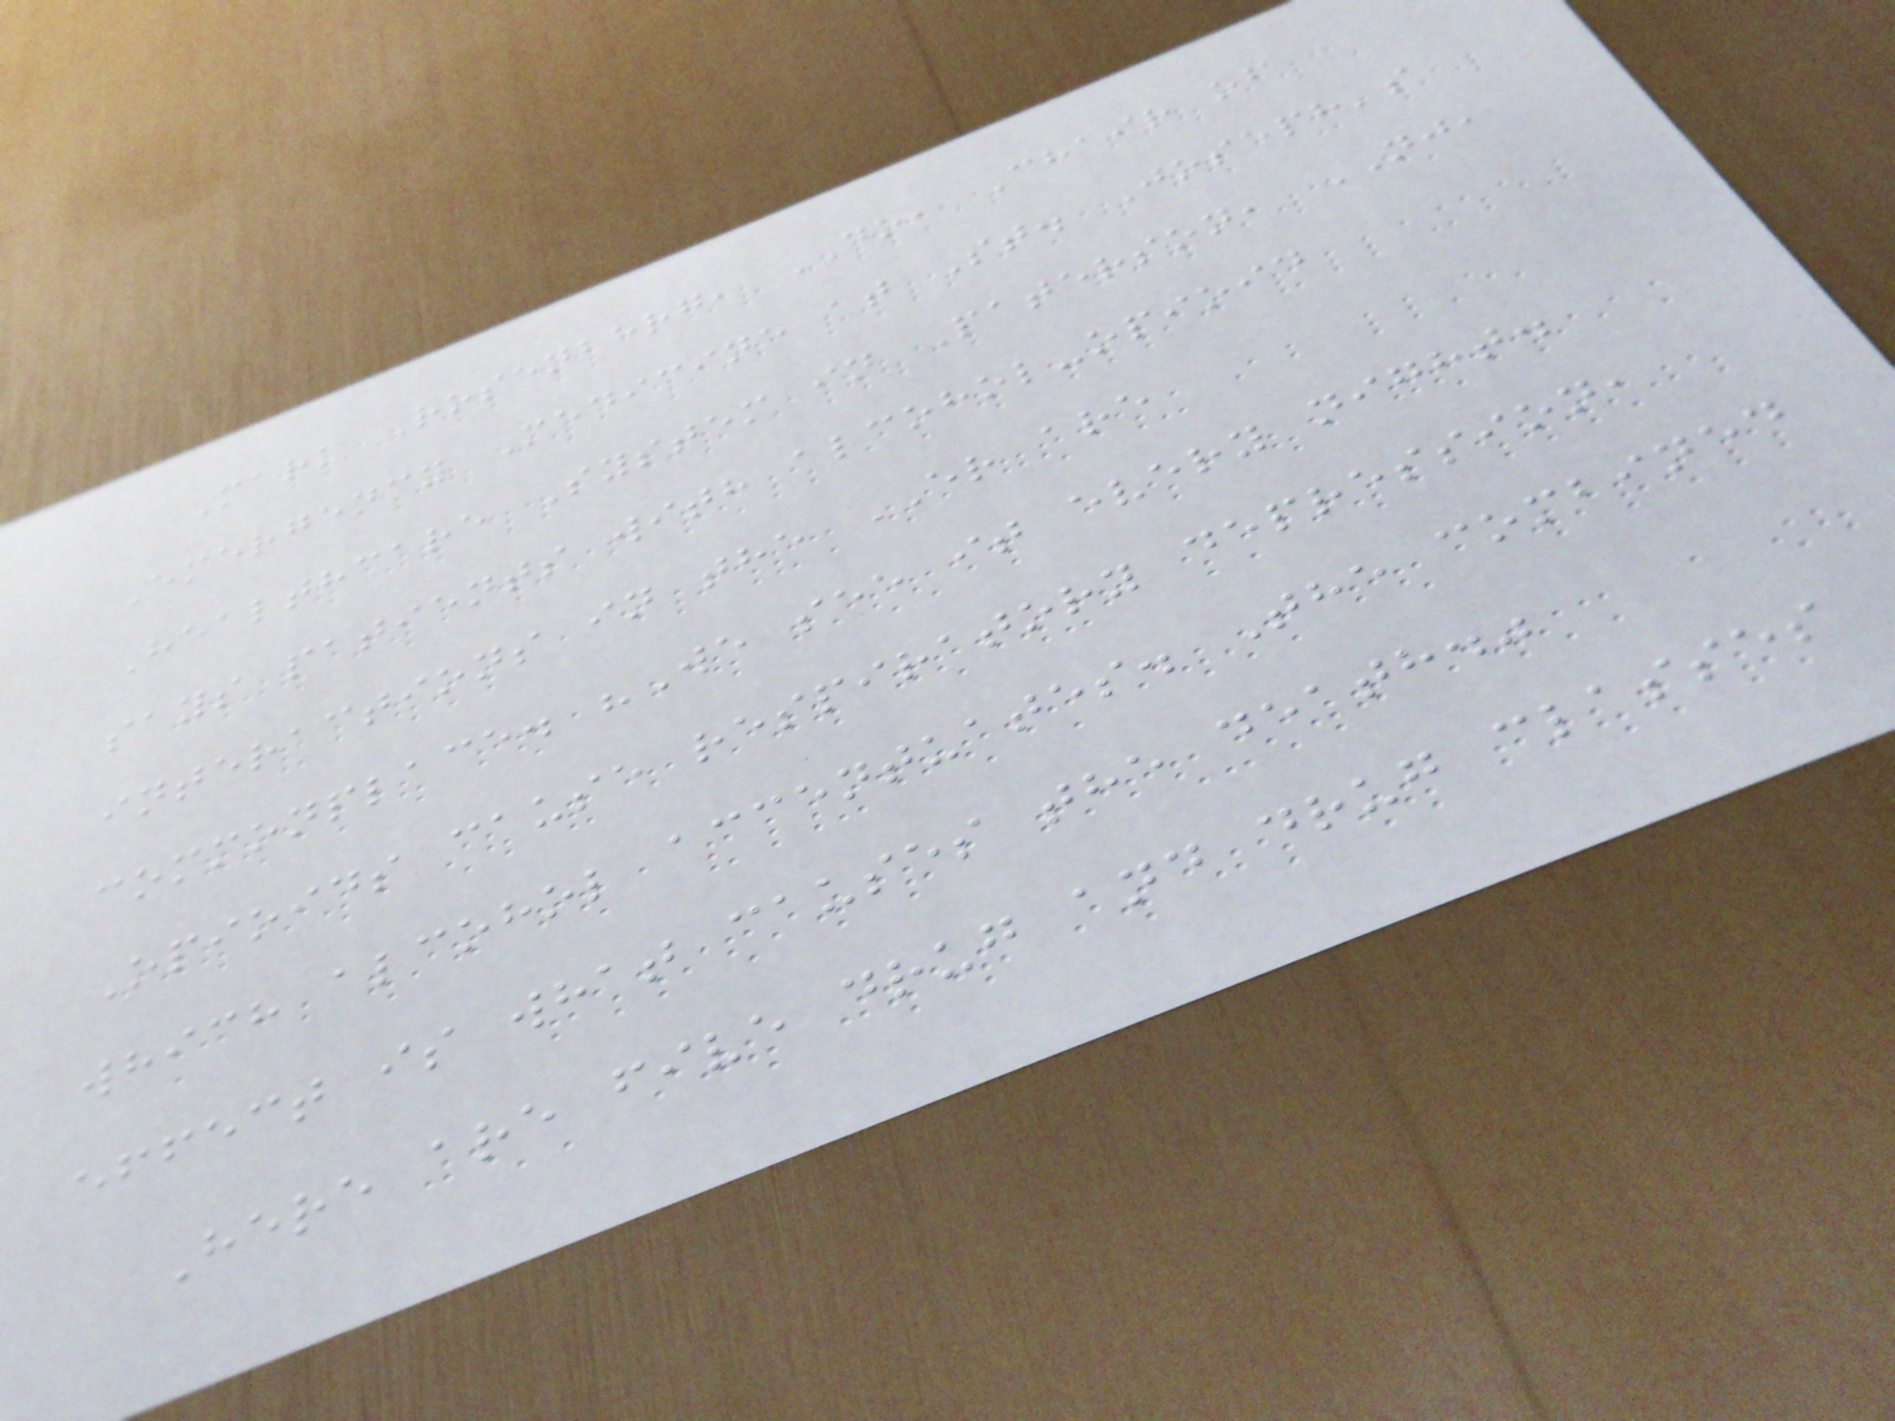Mark Rosenberg, DO, Chair of
Emergency Medicine at St. Joseph's
Healthcare System in Paterson, NJ,
says patients with alcohol-opioid
interactions in the ER are
commonplace. "We see it every night.
Opioids cause respiratory depression,
which alcohol accentuates. The combined
effect is what causes the death."
Here are five drug and drug classes
